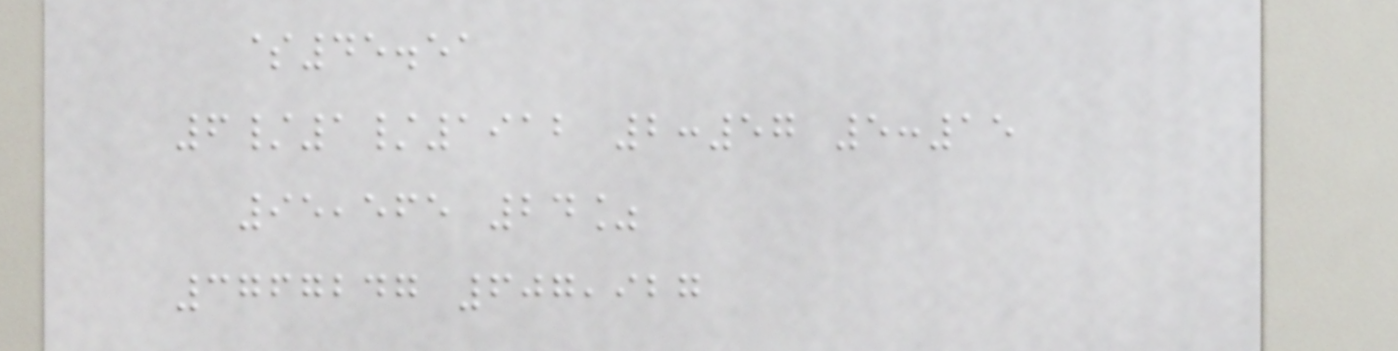$45.51
6/1/1912 2:57 5:15
95,565 24%
3767247 607,927
